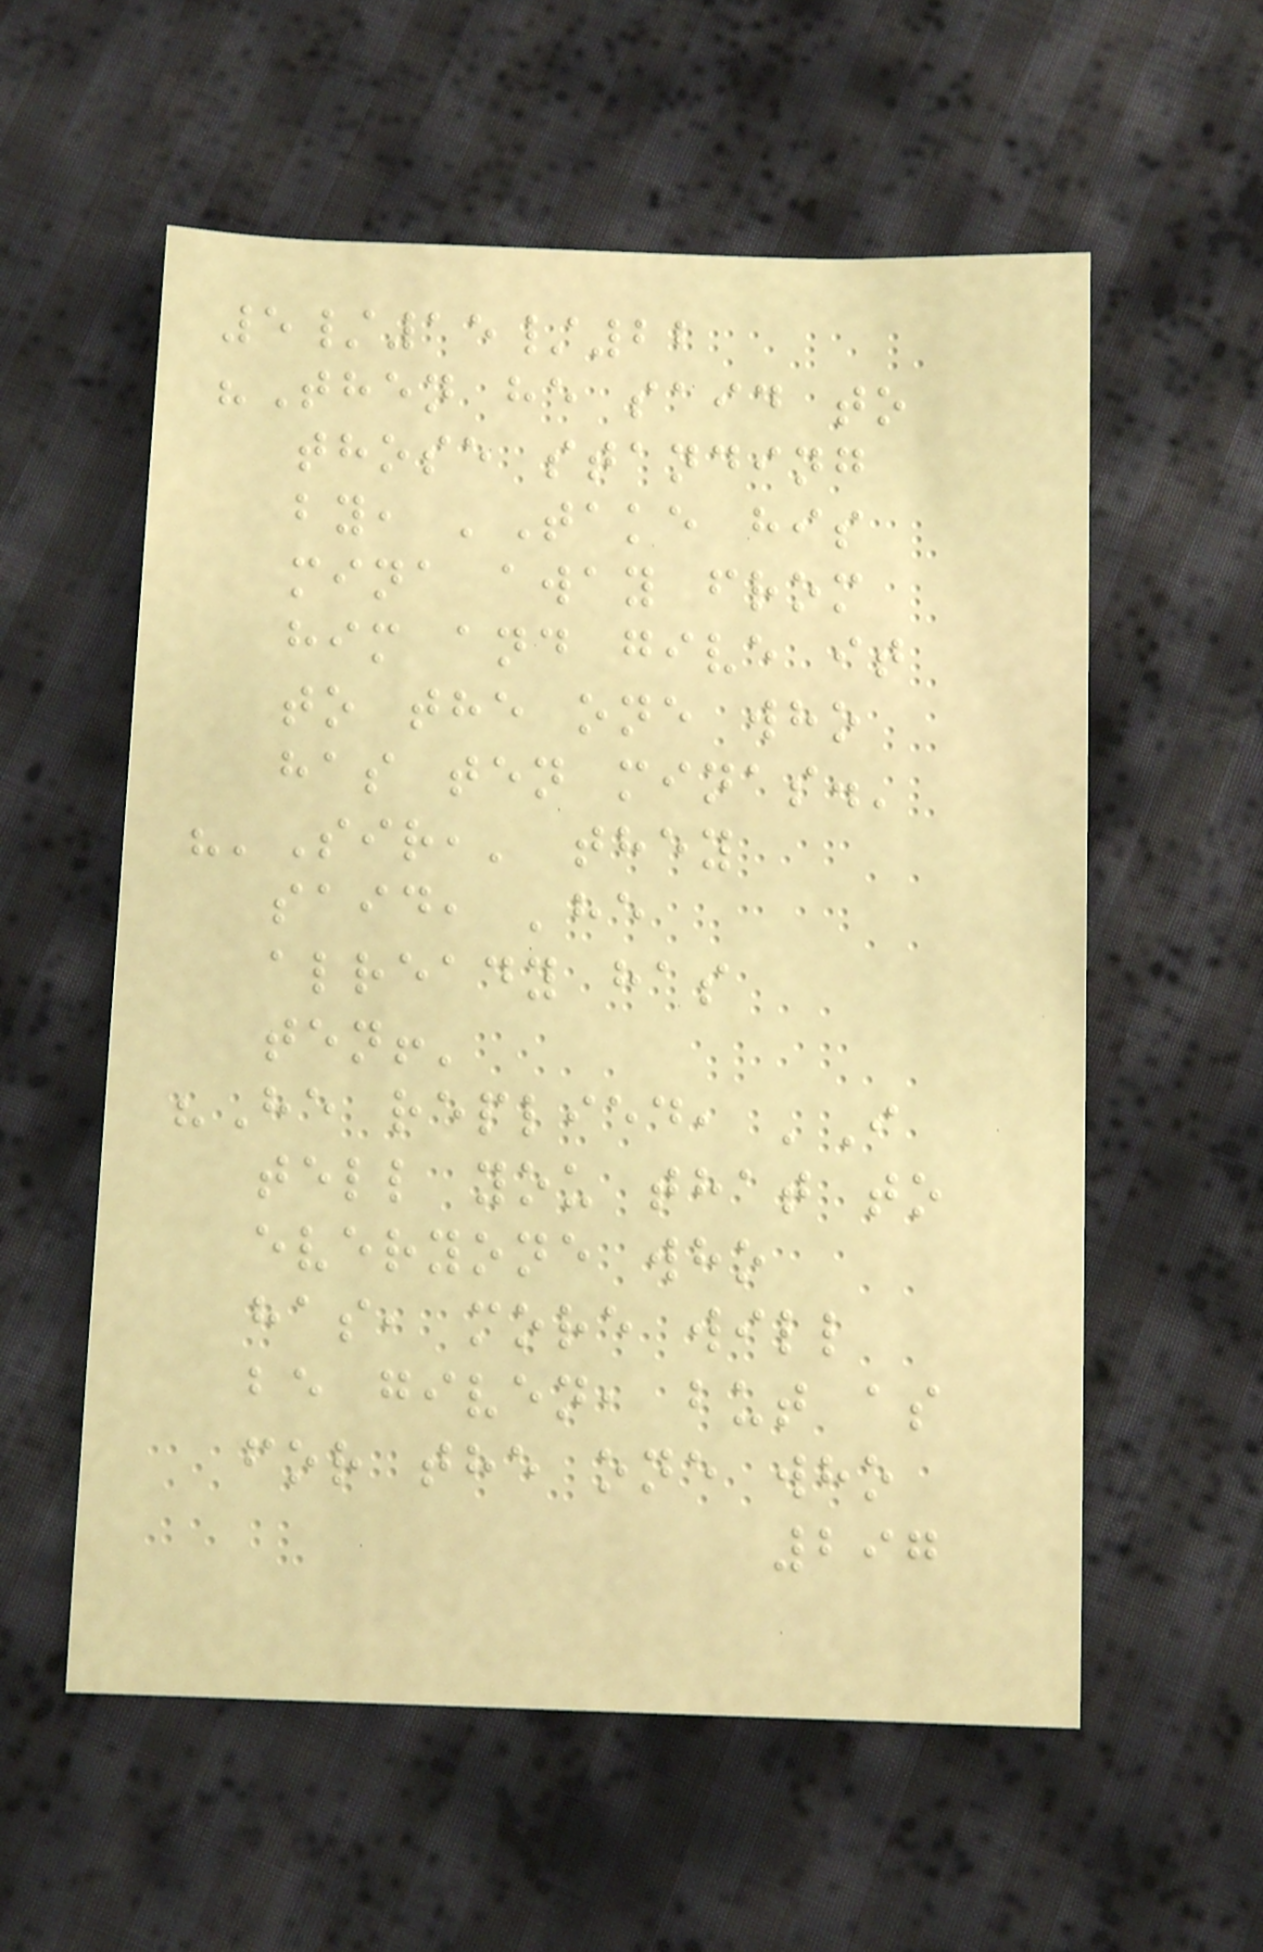5/15/22
"Then he said to
those standing
by, 'Take his
mina away from
him and give it
to the one who
has ten minas.'
"'Sir,' they
said, 'he
already has
ten!'
"He replied, 'I
tell you that to
everyone who
has, more will
be given, but as
for the one who
297
